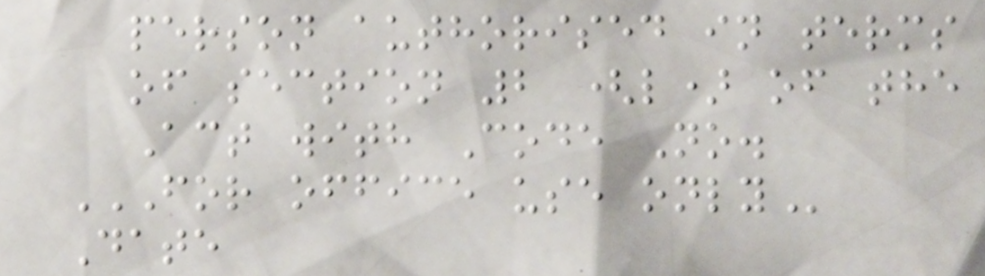person authorised in terms
of section 2 (l) of the
Act with Code No.
FOR OFFICE USE ONLY
Date
